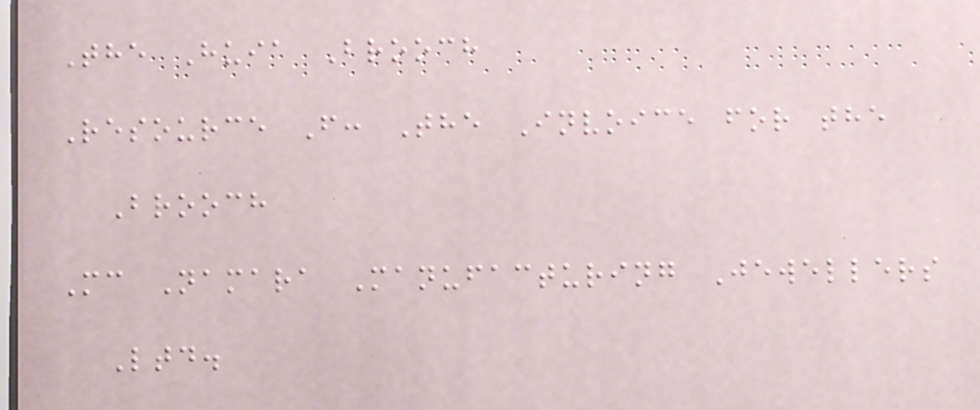The Huia Brooch
Resource F: The Invoice for the
Brooch
Mc Namara Manufacturing Jewellers
Ltd.
